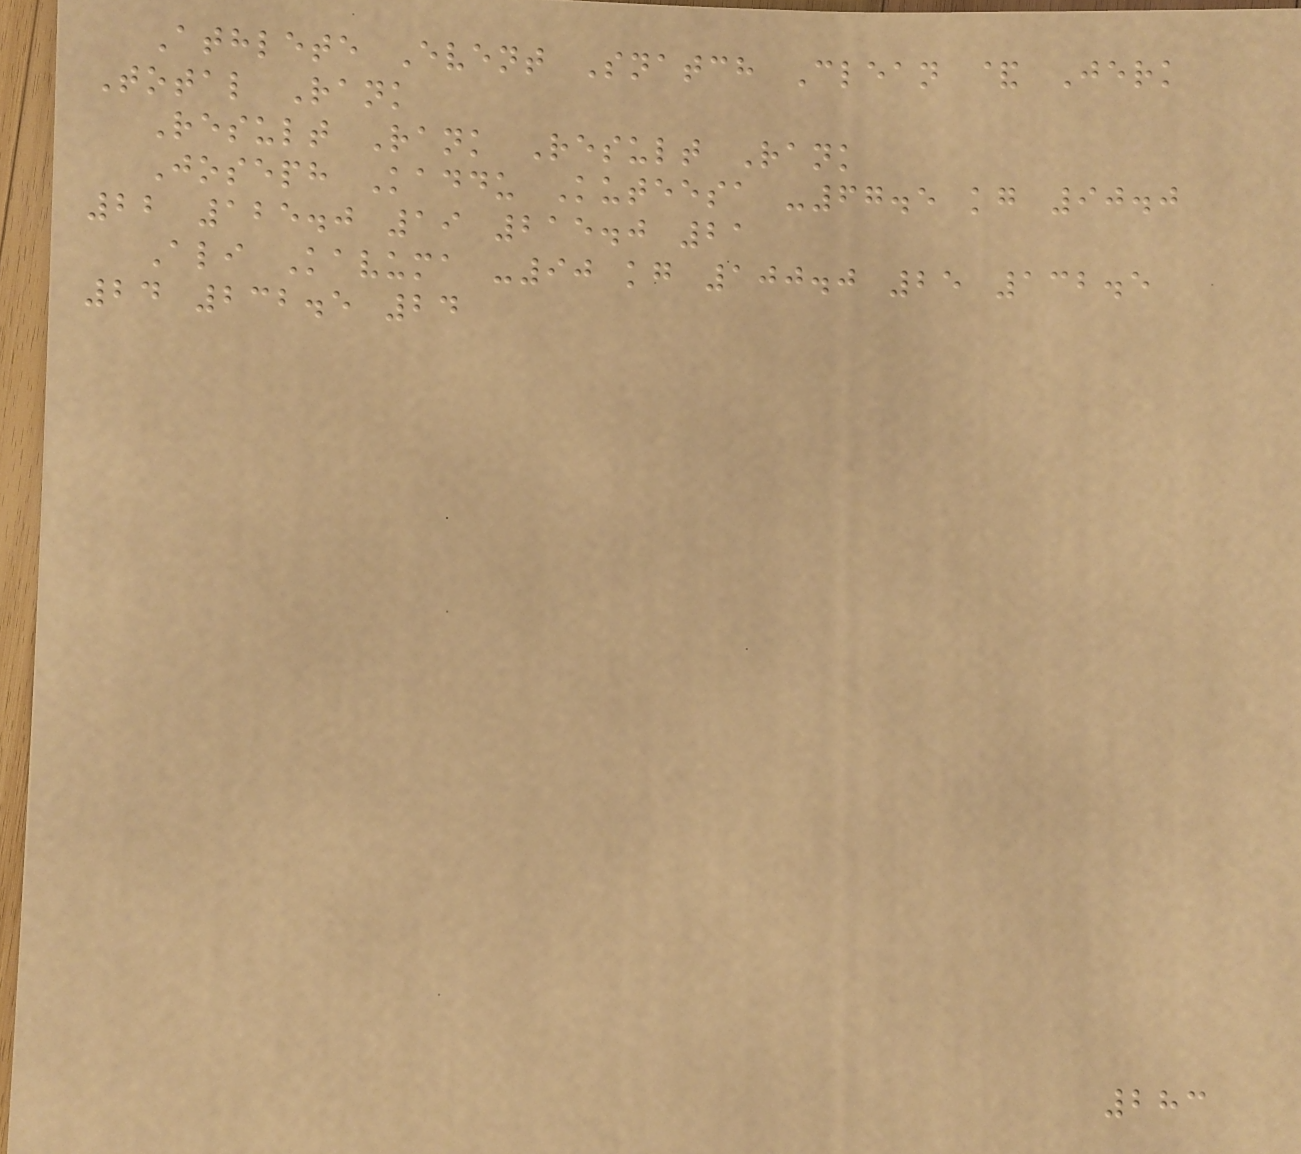Athlete Event Snatch Clean & Jerk
Total Rank
Result Rank Result Rank
Joseph Kaddu Kuteesa -67.5 kg 90.0
22 125.0 19 215.0 21
Ali Kavuma -90 kg 100.0 25 132.5
24 232.5 24
283
